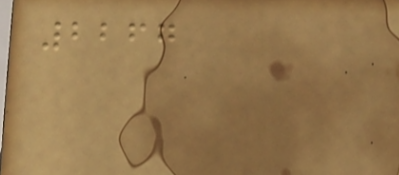2267
